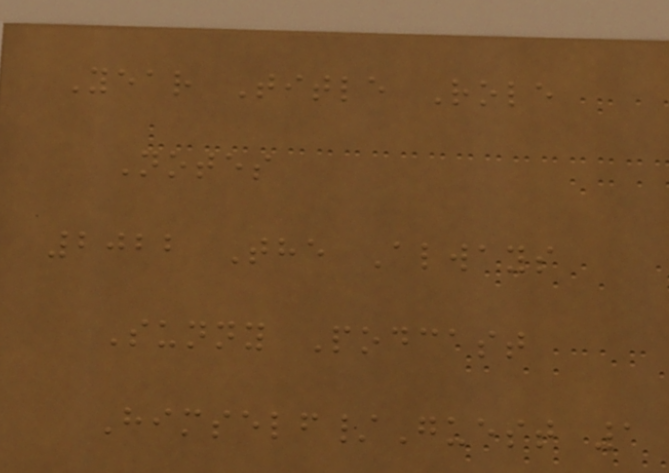Year Title Role
Notes
2022 The Always
Sunny Podcast
Himself/Guest 1
